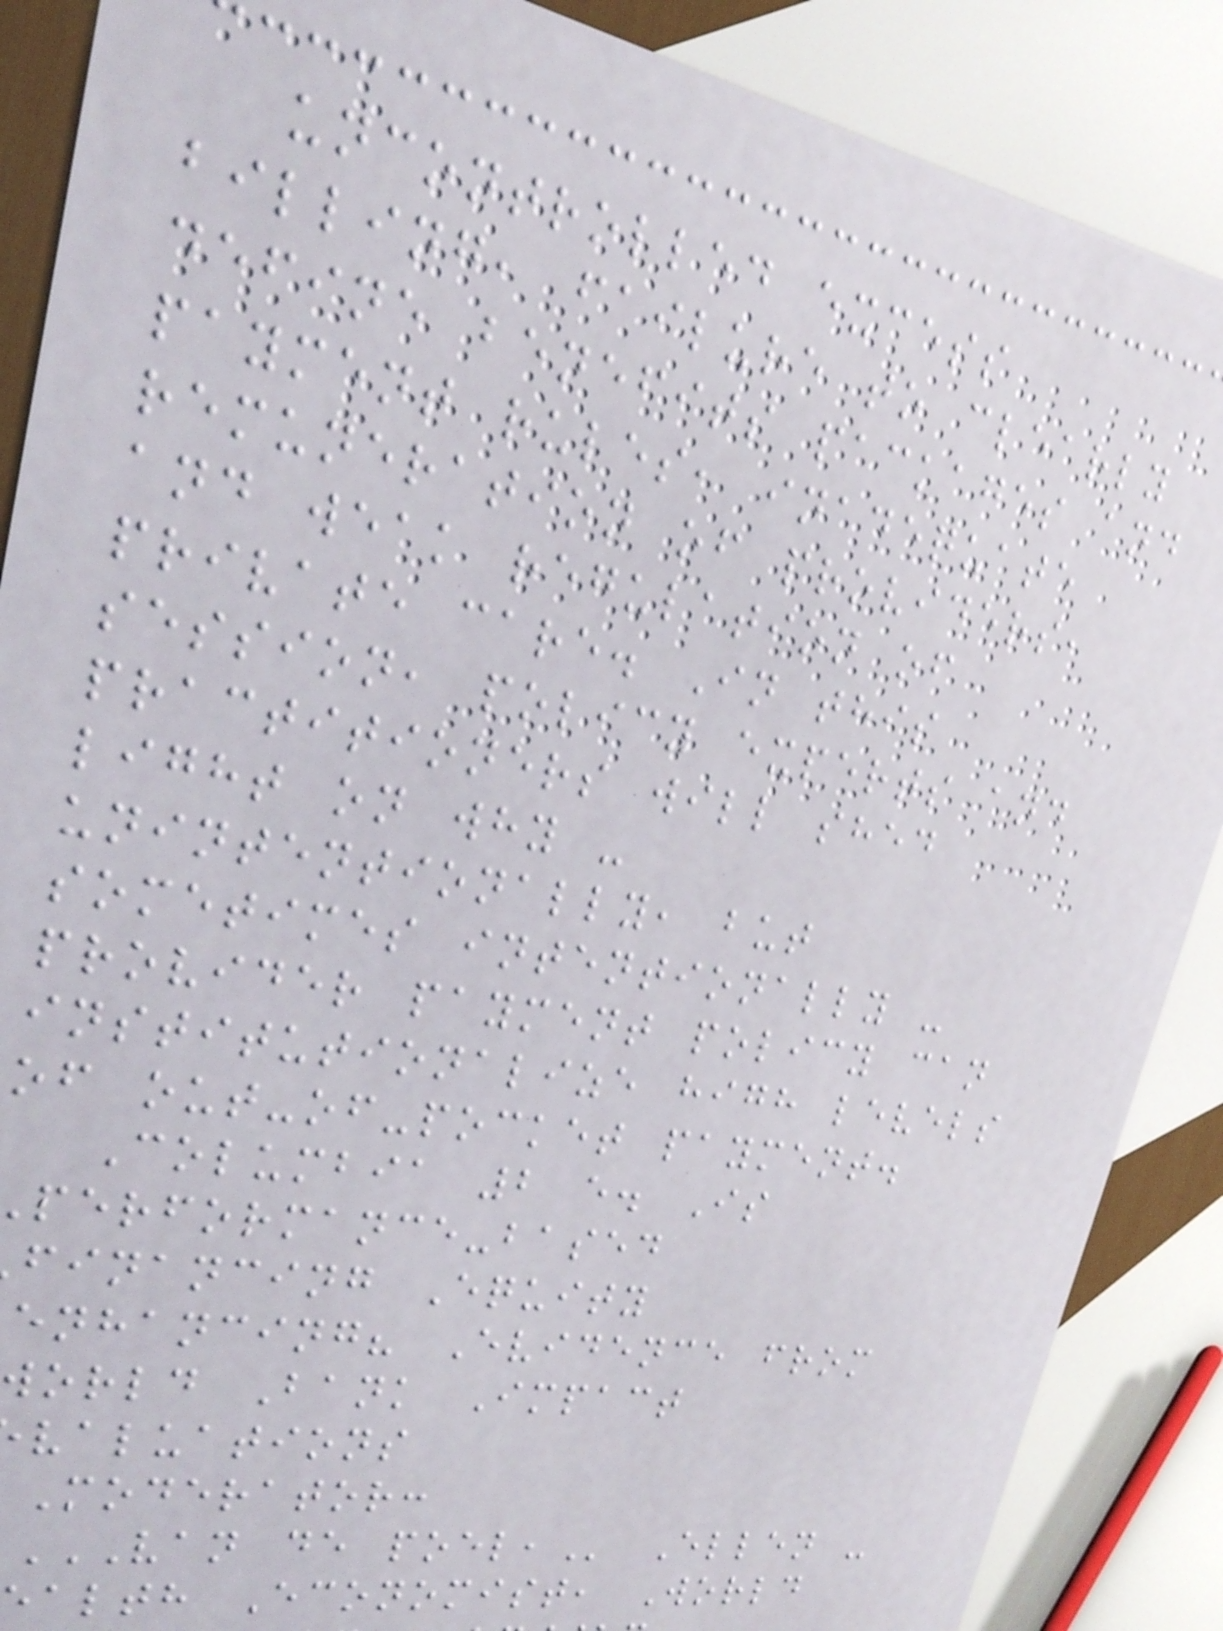uncontrolled excess
billing, failure to clearly
define benefits packages and
payment rules, inadequate
remuneration of providers,
and weak regulation of
private care. In this
session, policy experts and
practitioners will shed
light on why -
unintentionally, but
sometimes intentionally -
provider payment policy can
institutionalize high levels
of out-of-pocket payment.
Columbia 2 e. Is
performance-based
financing Equity
enhancing? Evidence from
orld Bank Impact
valuations
Moderator:
VAN DE POEL, Ellen -
alth Economist, World
